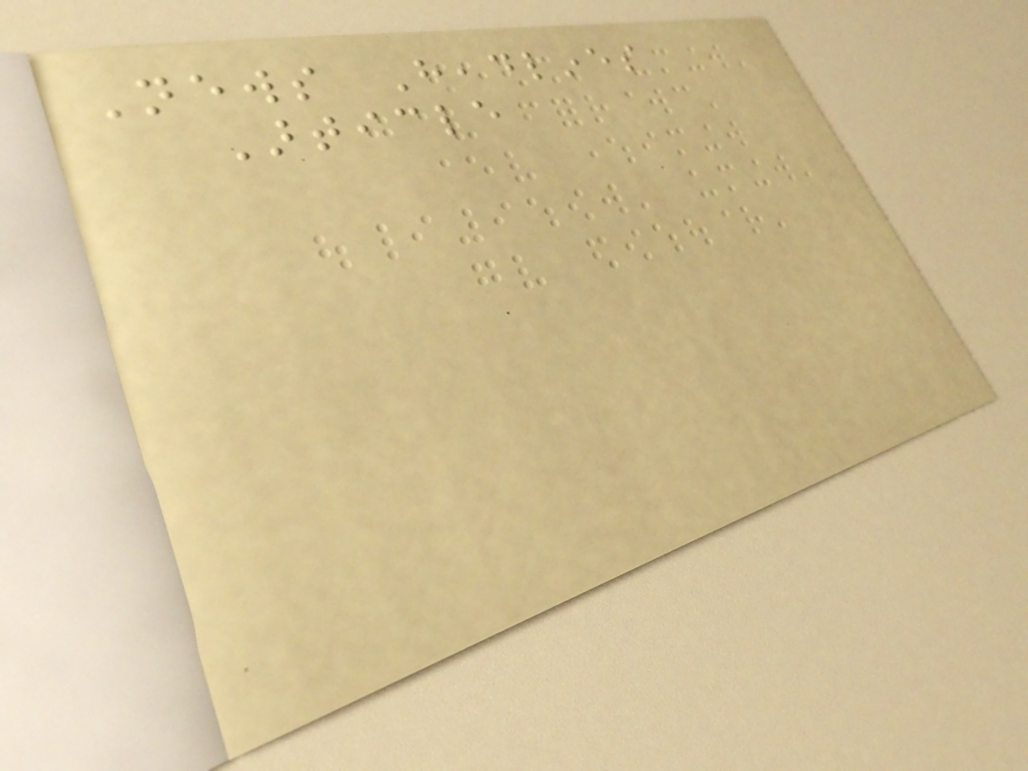News Headlines
Article
